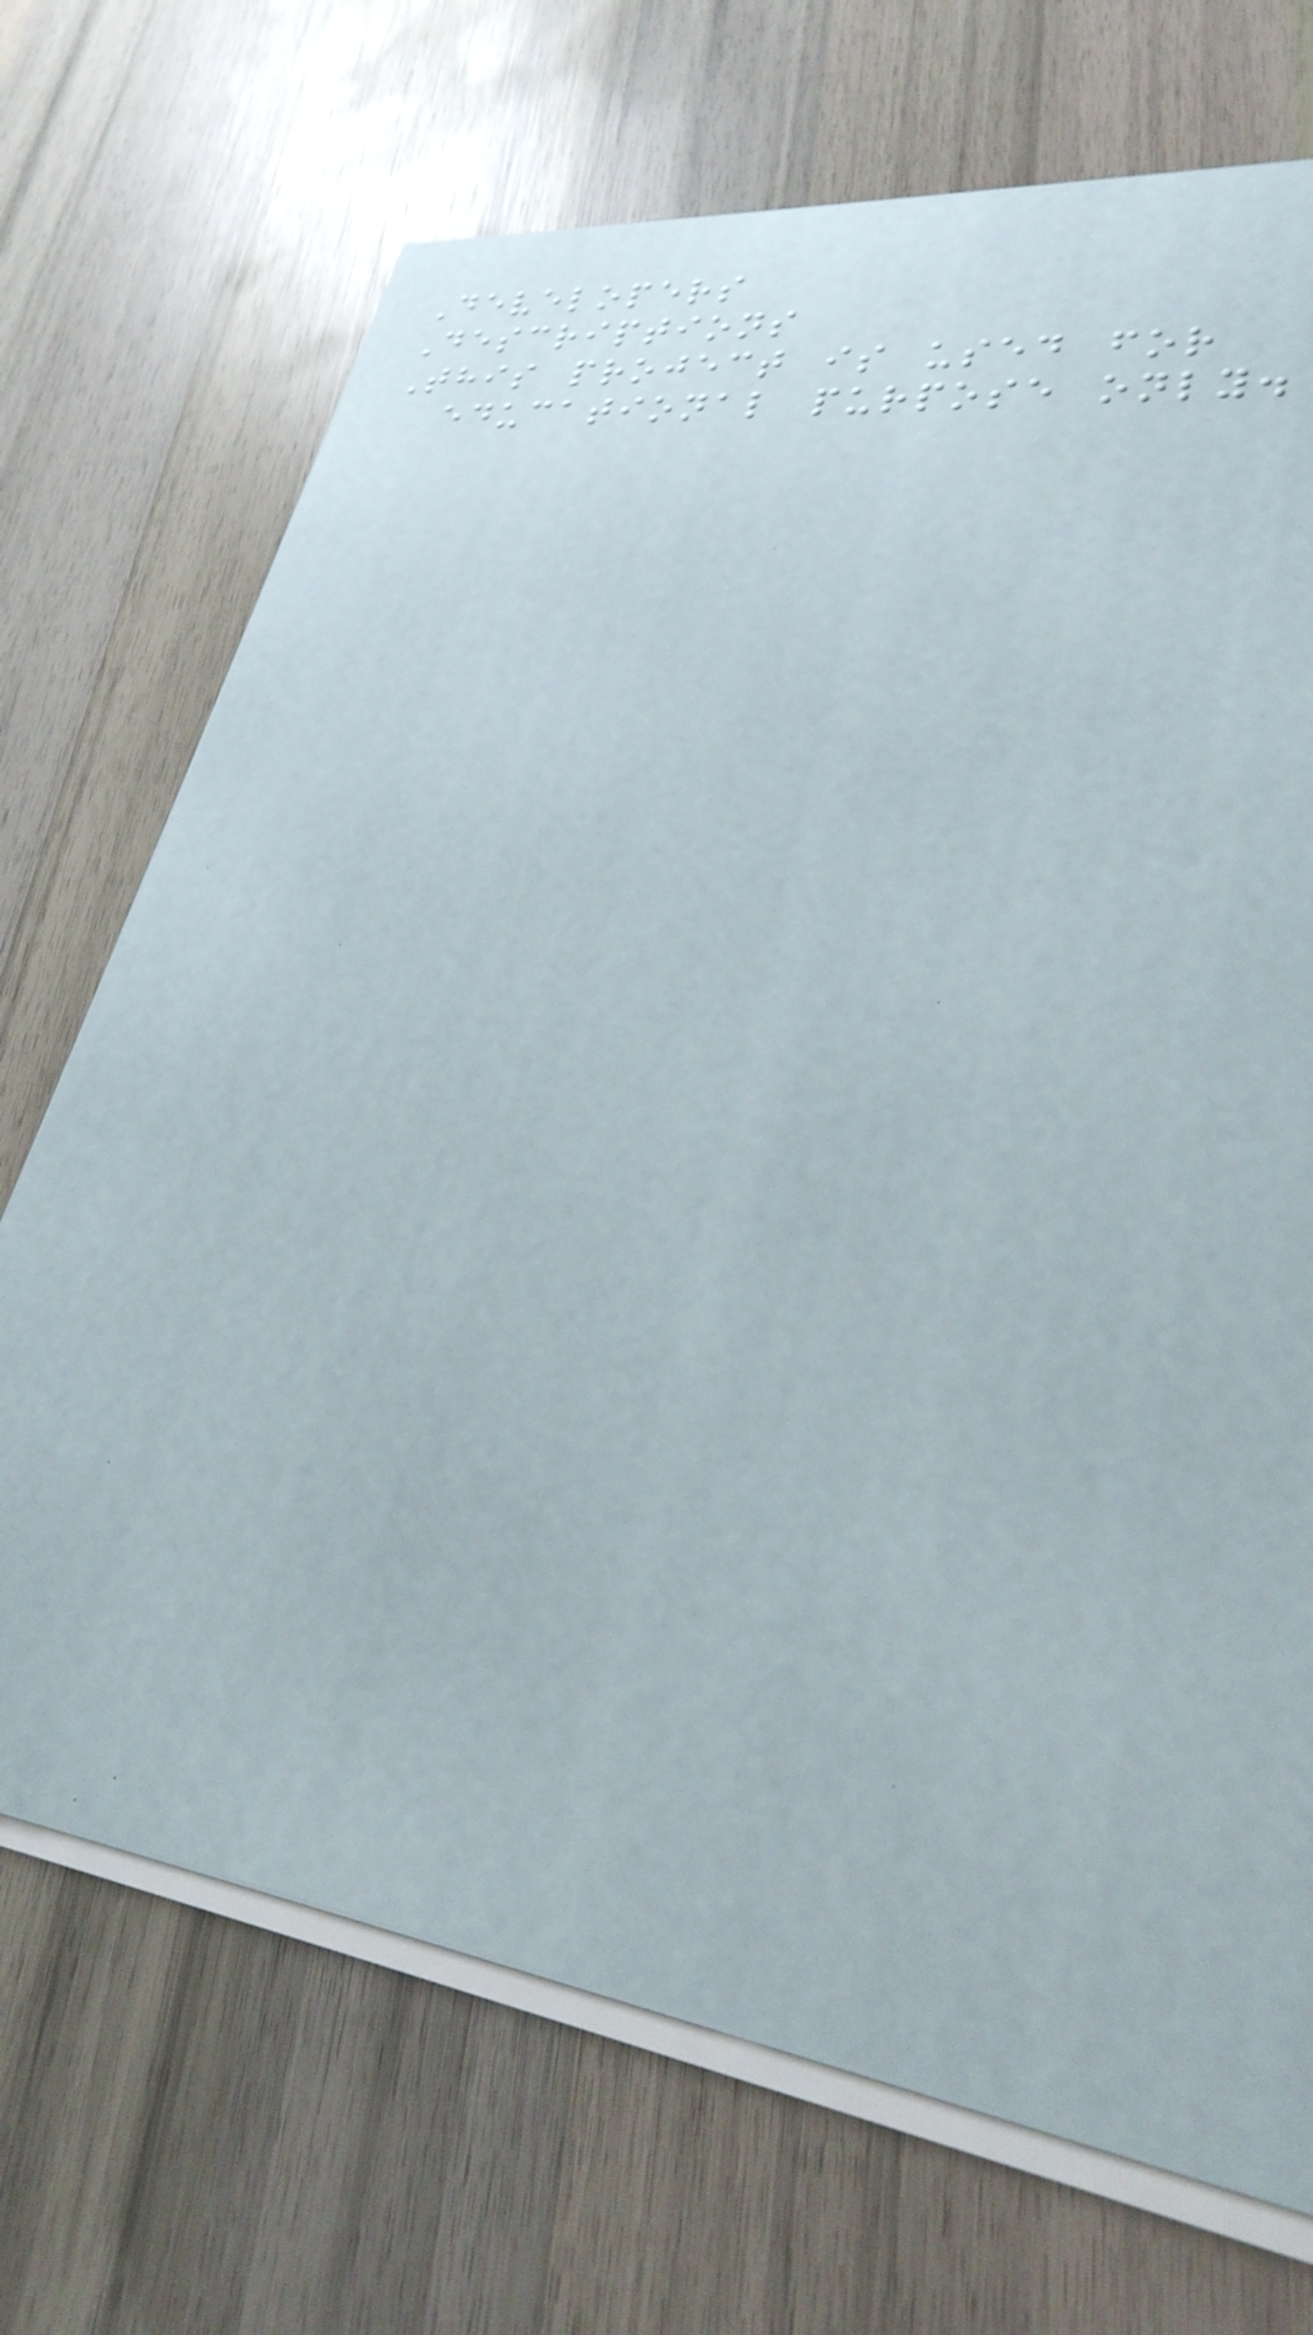Developers
Descriptions
This project is used for
educational purpose only.
